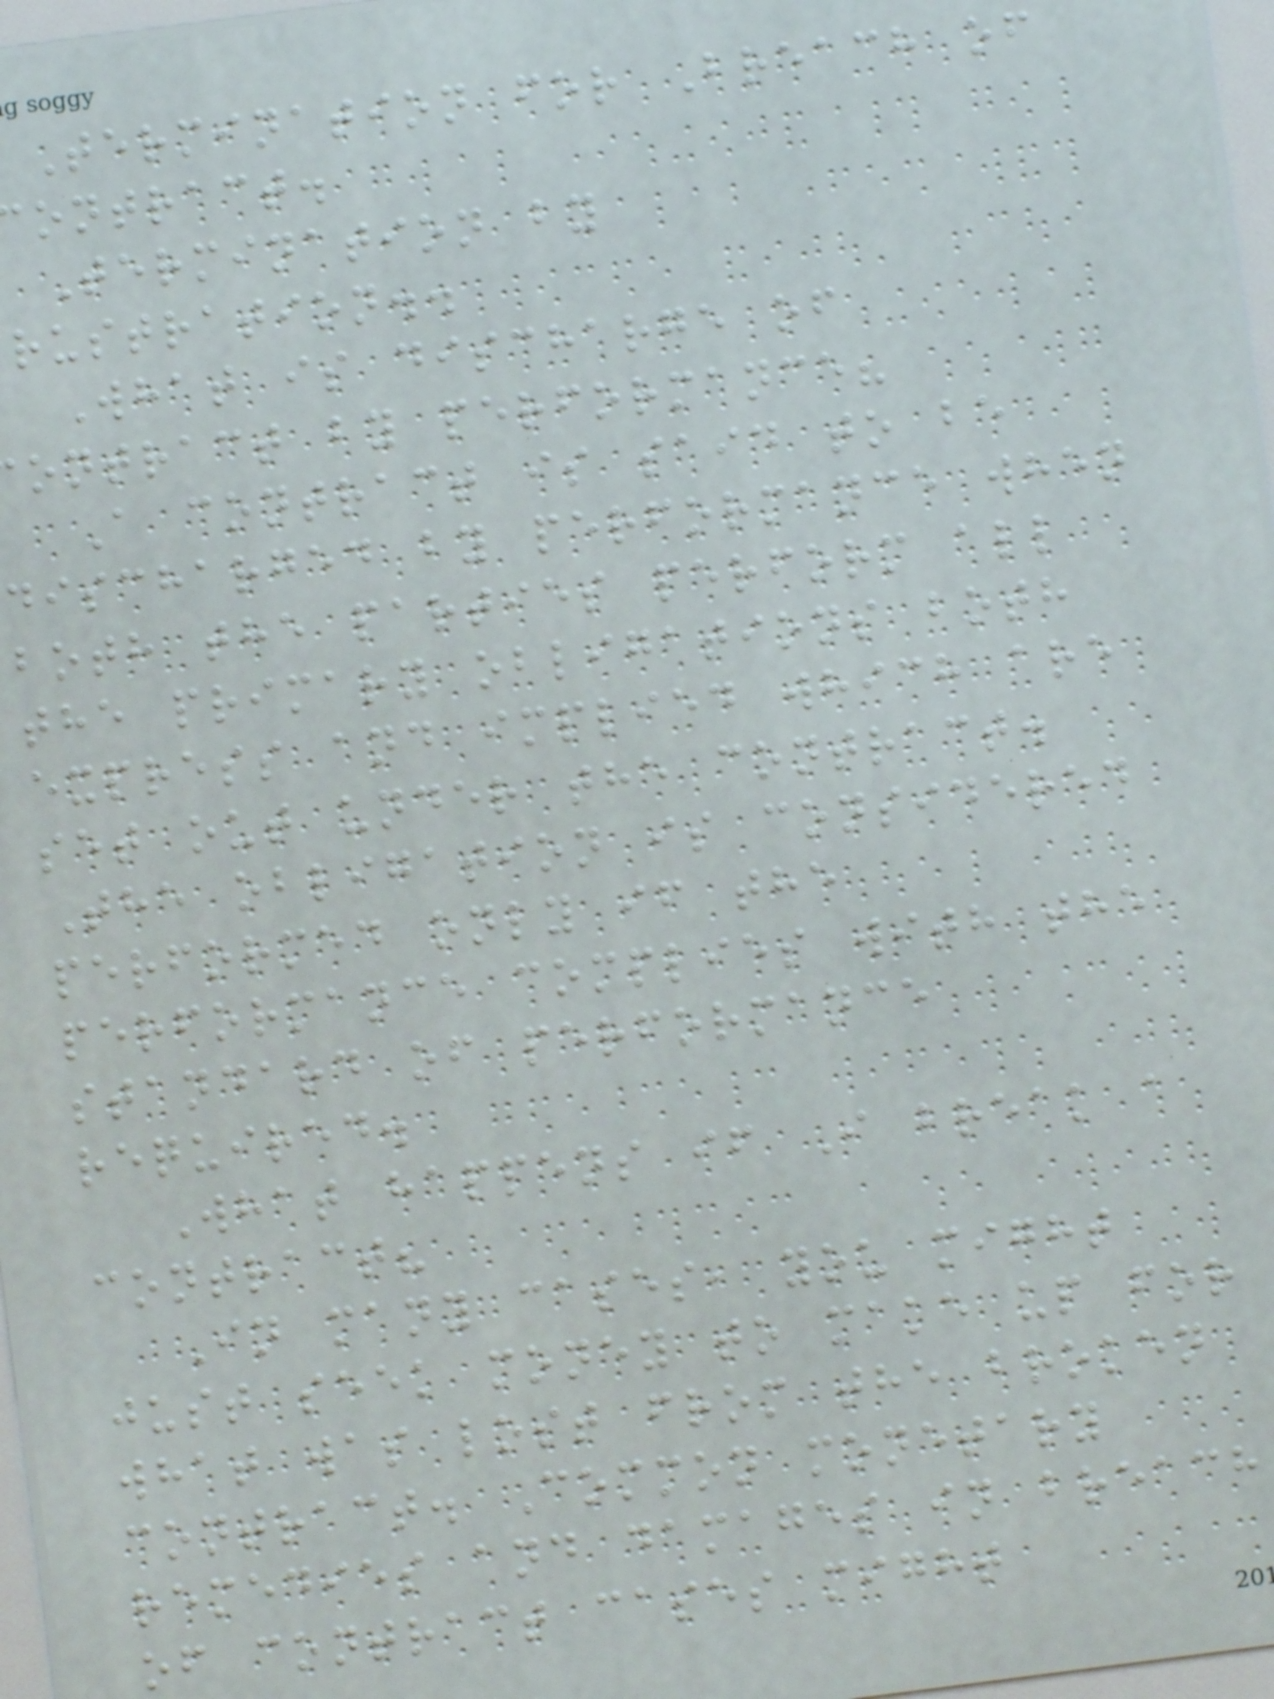Termination for Breach of
ontract.
Termination by
rustration..
What is discharge of
ontract by performance?
A contract is said to be
discharged by performance when
both the parties perform all
the primary obligations both
express and implied which are
set out under the contract.
The obligation is considered
performed only if the
performance complies with the
standard of performance
required.
What happens if I break a
contract?
In many cases, you might
just seek money to make up for
what was lost from the broken
contract. Common monetary
remedies and damages in breach
of contract cases might
